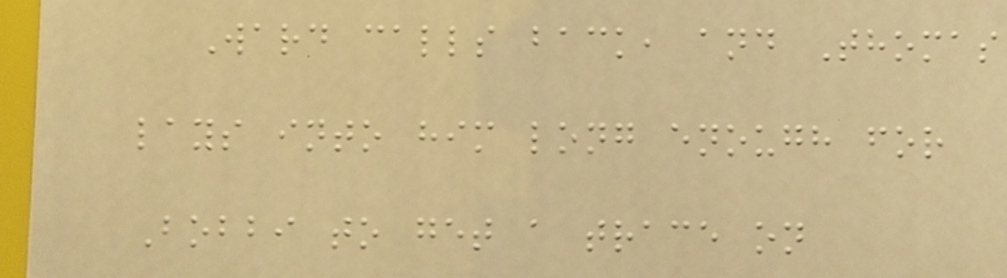Ward calls back, and Thomas
lays into him long enough for
Bobbi to get a trace on
